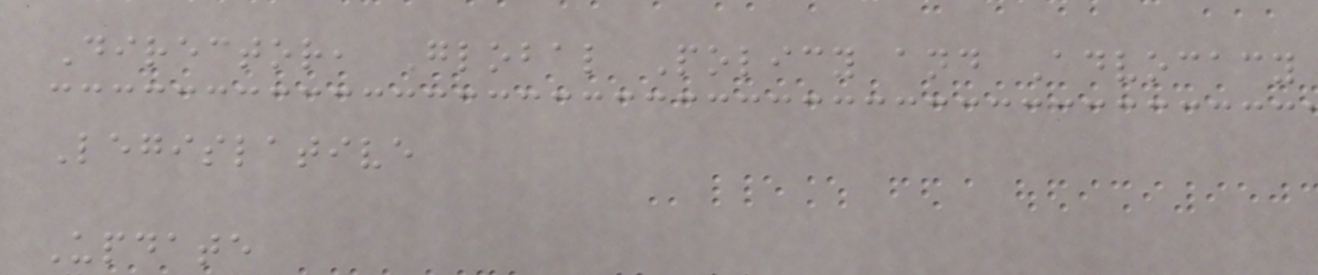Director, Global Policy and Advocacy
Legislative
Update
